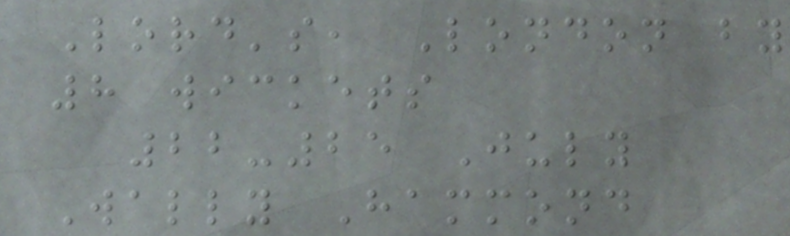Lord's, London by
8 wickets
22-25 July
Wally Hammond
